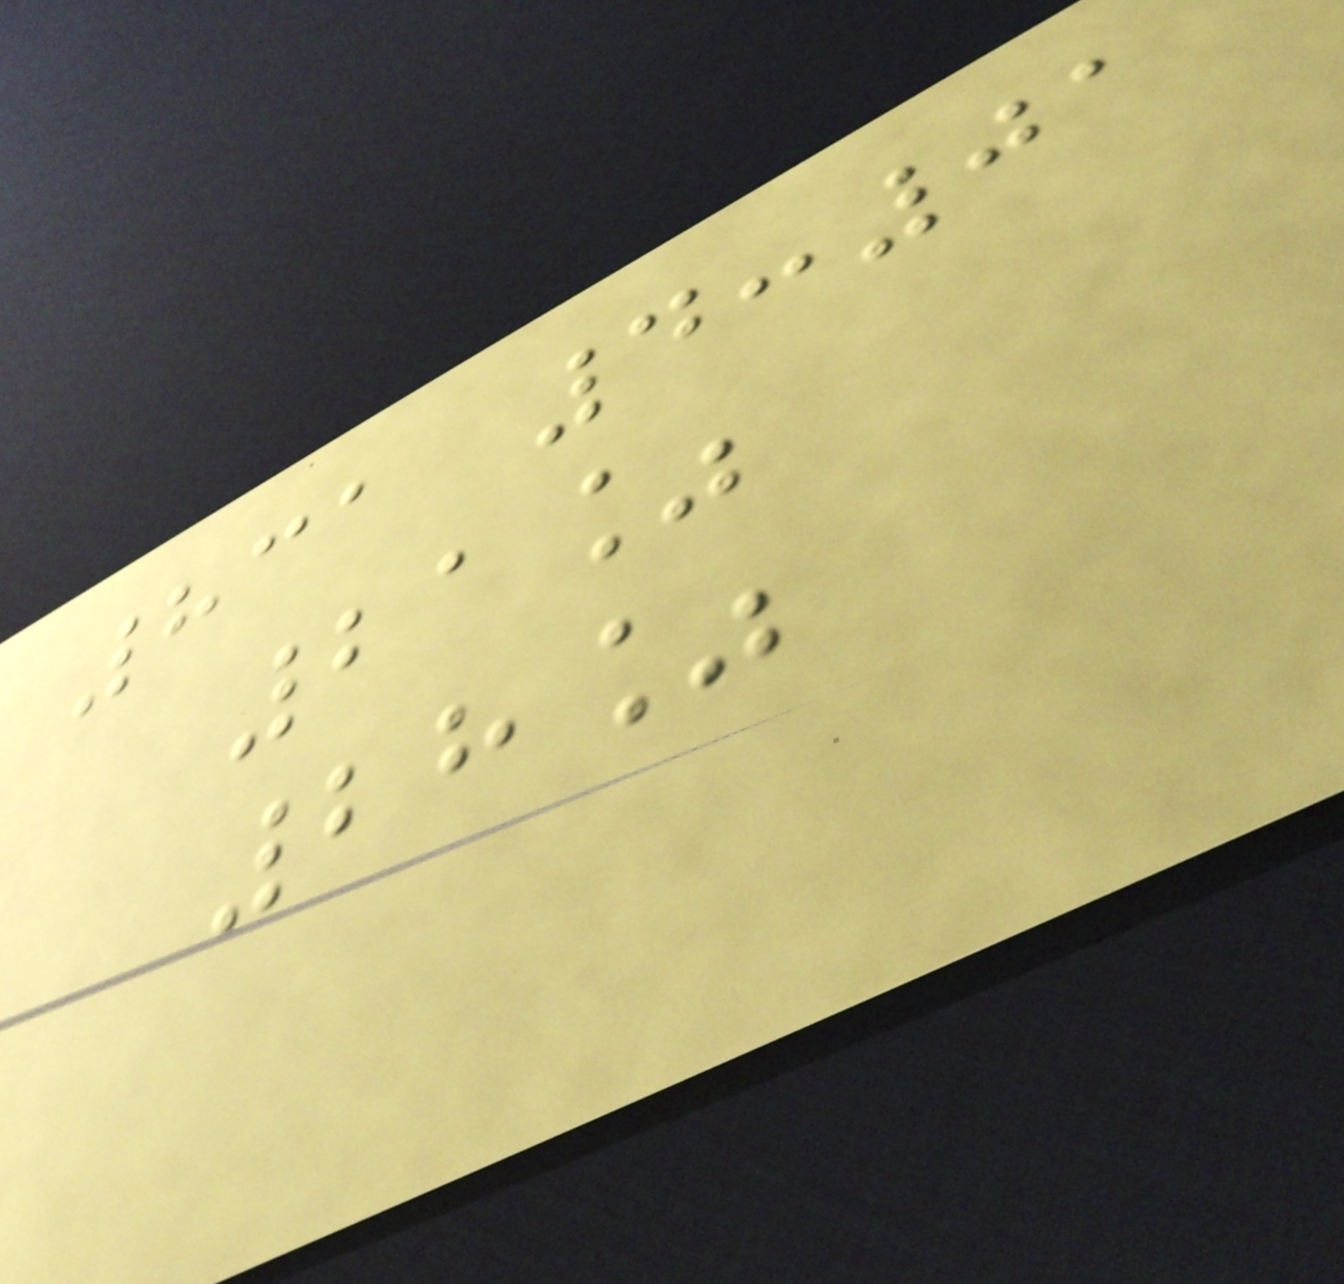831 4:01
21%
28%
